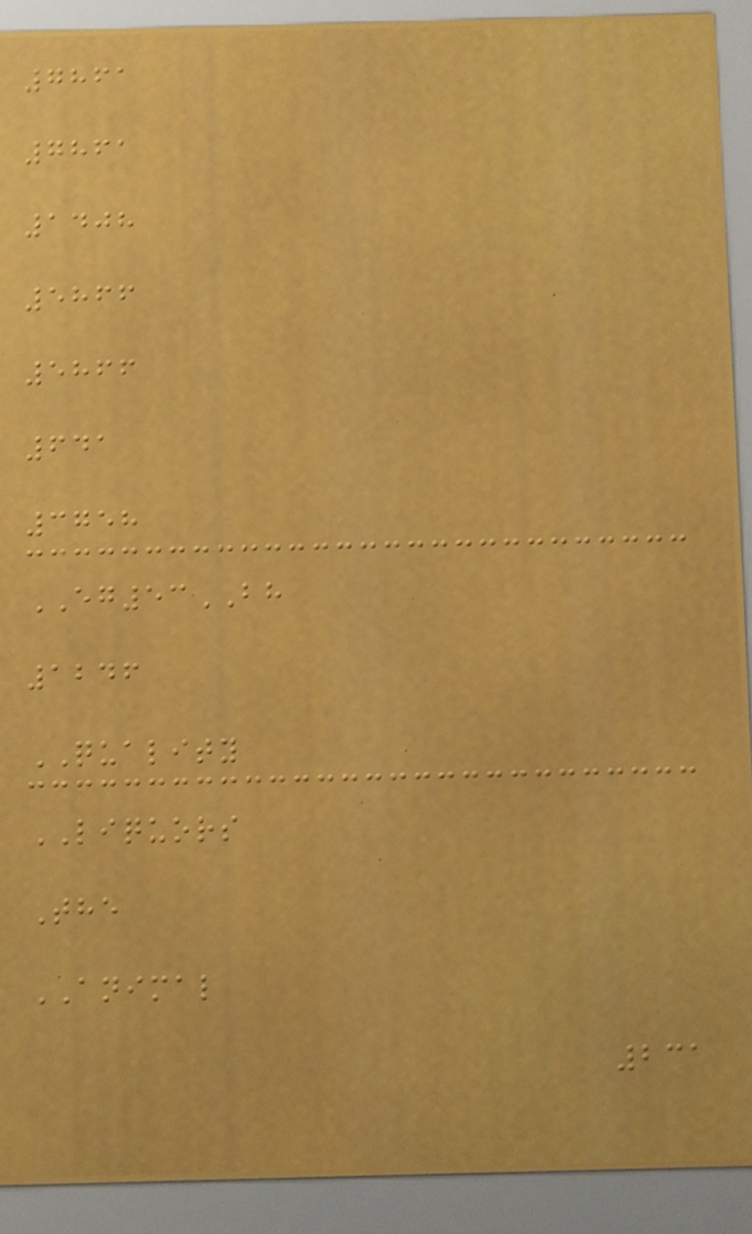7861
7861
1408
5866
5866
641
3758
EG53BH
1246
QUALITY
LIQUORS
The
ANIMAL
231
